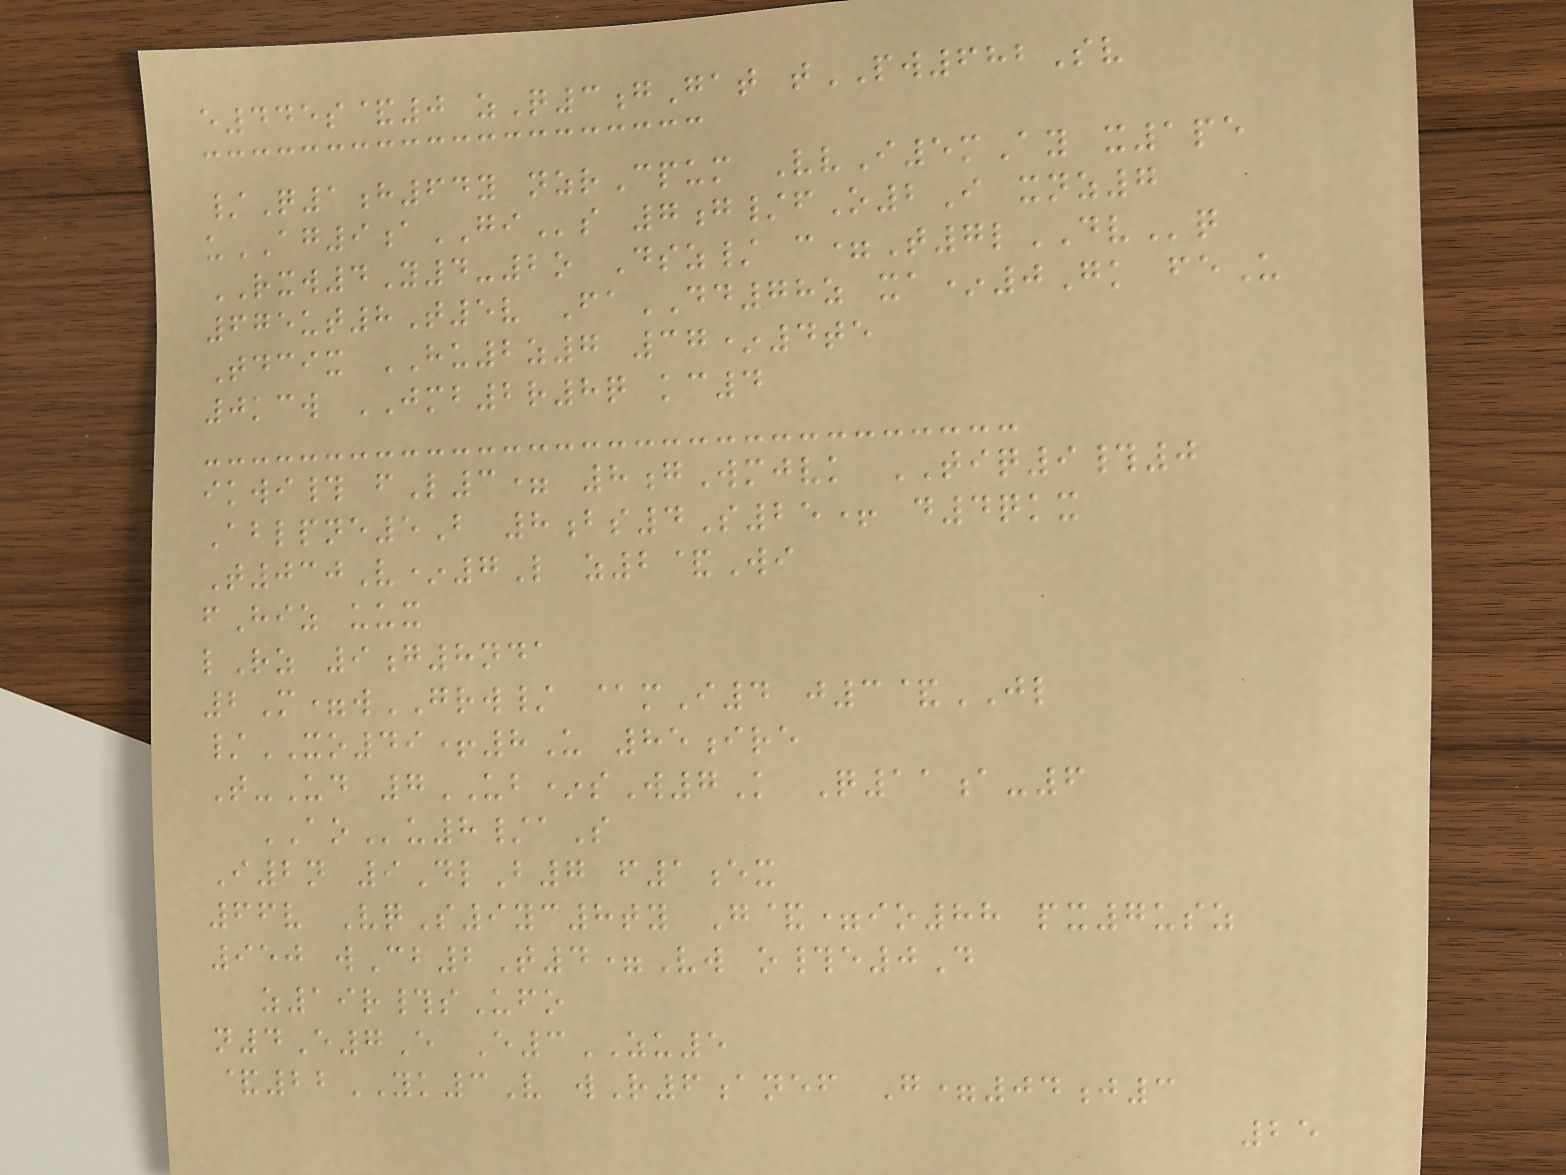e445s&0 zQ3gGat tPW682Sv
/Q1h64y nzrCpum VvI5mAy x1pe
uAG9aGIs 7g/fO2I xnz7
RXW4Y4-2o Dsz/ c=T7lDVq
675ut8T5v FaDD78z xa*0Gk feU
Tdcix HU2z7 37*4te
0kcw JMB2r8q kc4
ikwi# fL3= 8gWmjvk TIQ9#0
Ablpne5B 8bs4S25+ d4qkx
T030V*7L z2&Wi
fHiz uux
lRz 9g8nda
2M=wGRW/ @mI4 j3&JL
/XO49+8U 85ire
T-Ud 7UB*sW7K Q11a-6
AOu8/aS
I2n 9DlB7 f1ex
66v VqS9yc8ty G&=io88 px7usz
950 wCb2T4=Vw o#e0D
z19r#sUfo
n4E7E E3ZU5
&22YK3V wR6anef G=04j3
25
